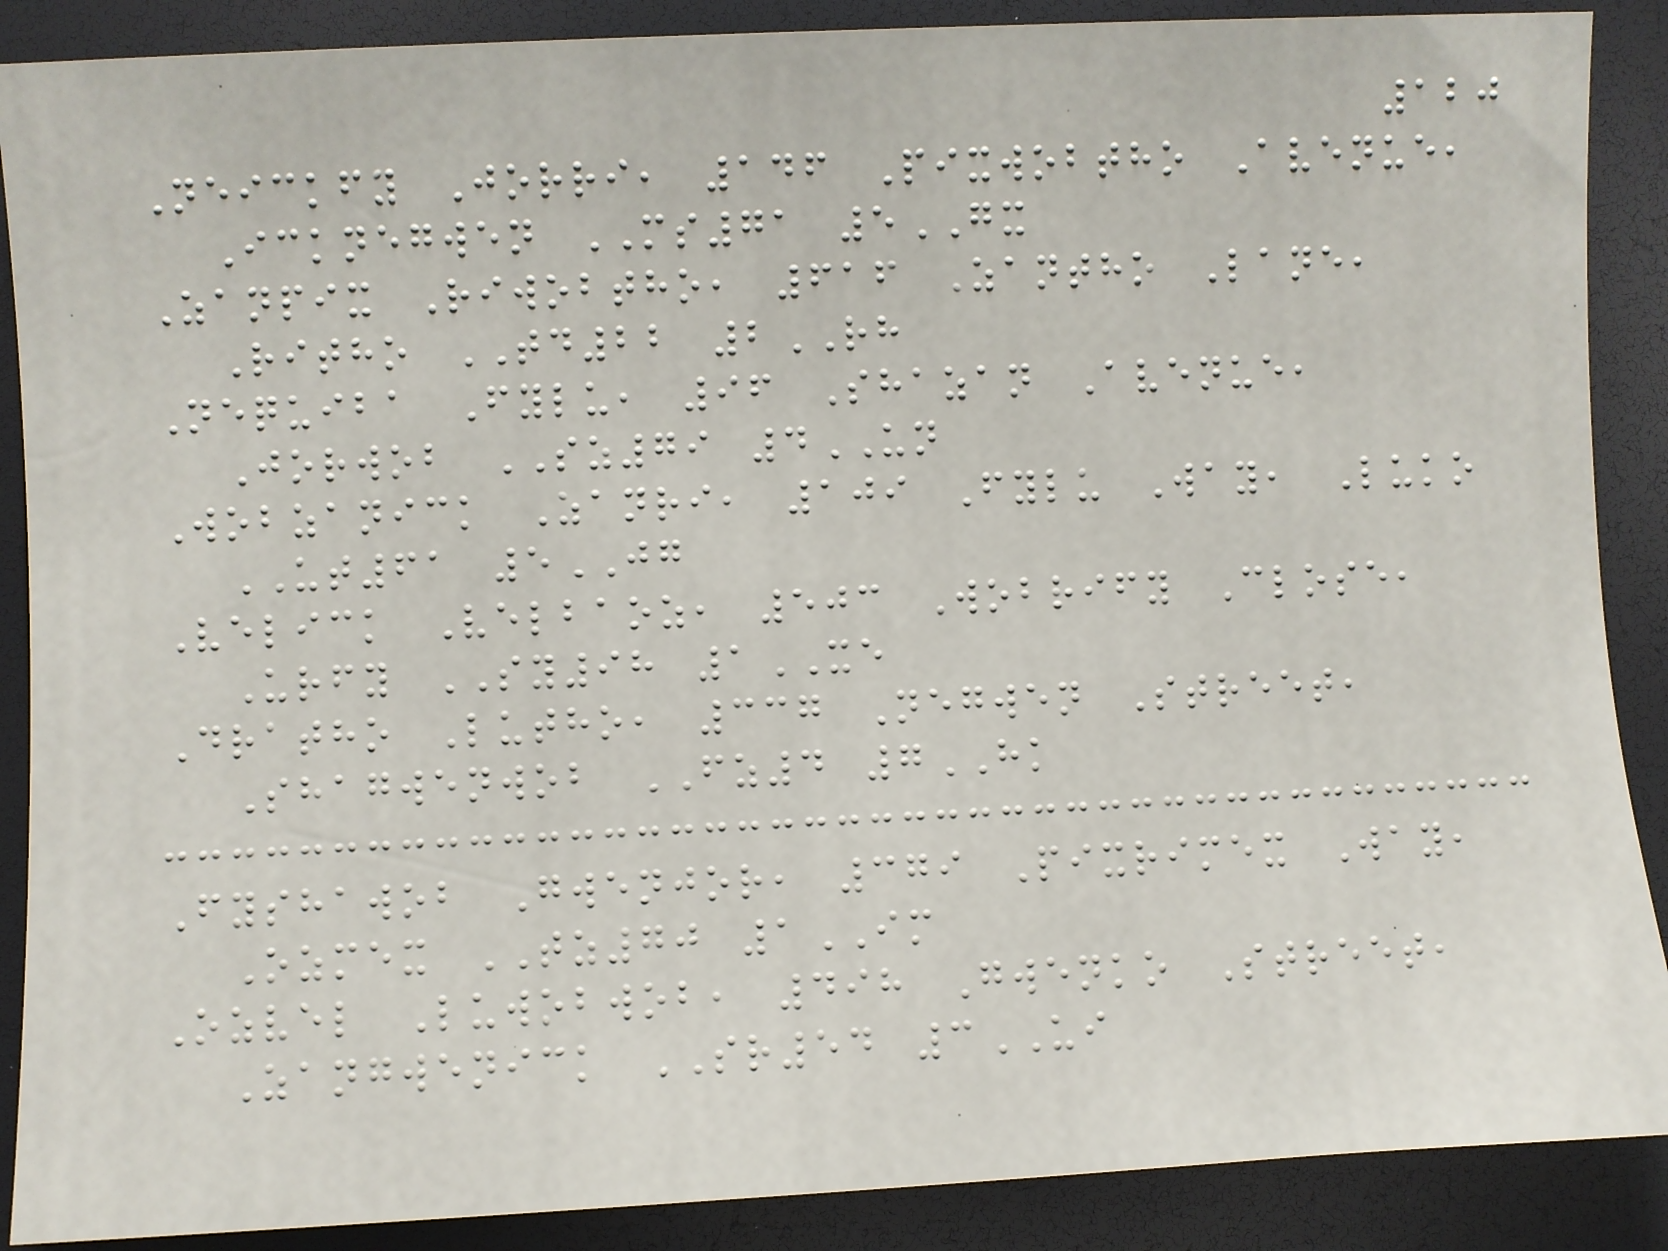120
Neickfy Jorri, 146 Pixwobtho Avenue,
Icknegwen MS71 5GX
Zanpix Riwobtho, 616 Zantho Lane,
Ritho TD22 2RH
Nequiba Fylu, 96 Shazan Avenue,
Jorwob SZ79 4UN
Wobzanick Zanri, 109 Fylu Way, Luko
UT61 5JG
Velick Velbaoz, 503 Wobrify Close,
Urfy SY98 1XE
Dratho Lutho, 337 Negwen Street,
Shagwenwob FZ4 7HK
Fyshawob Gwenjor, 379 Pixrimex Way,
Ozmex TZ70 1IM
Ozvel Luwobwob, 498 Gwenko Street,
Zangwenick SR54 3UI
